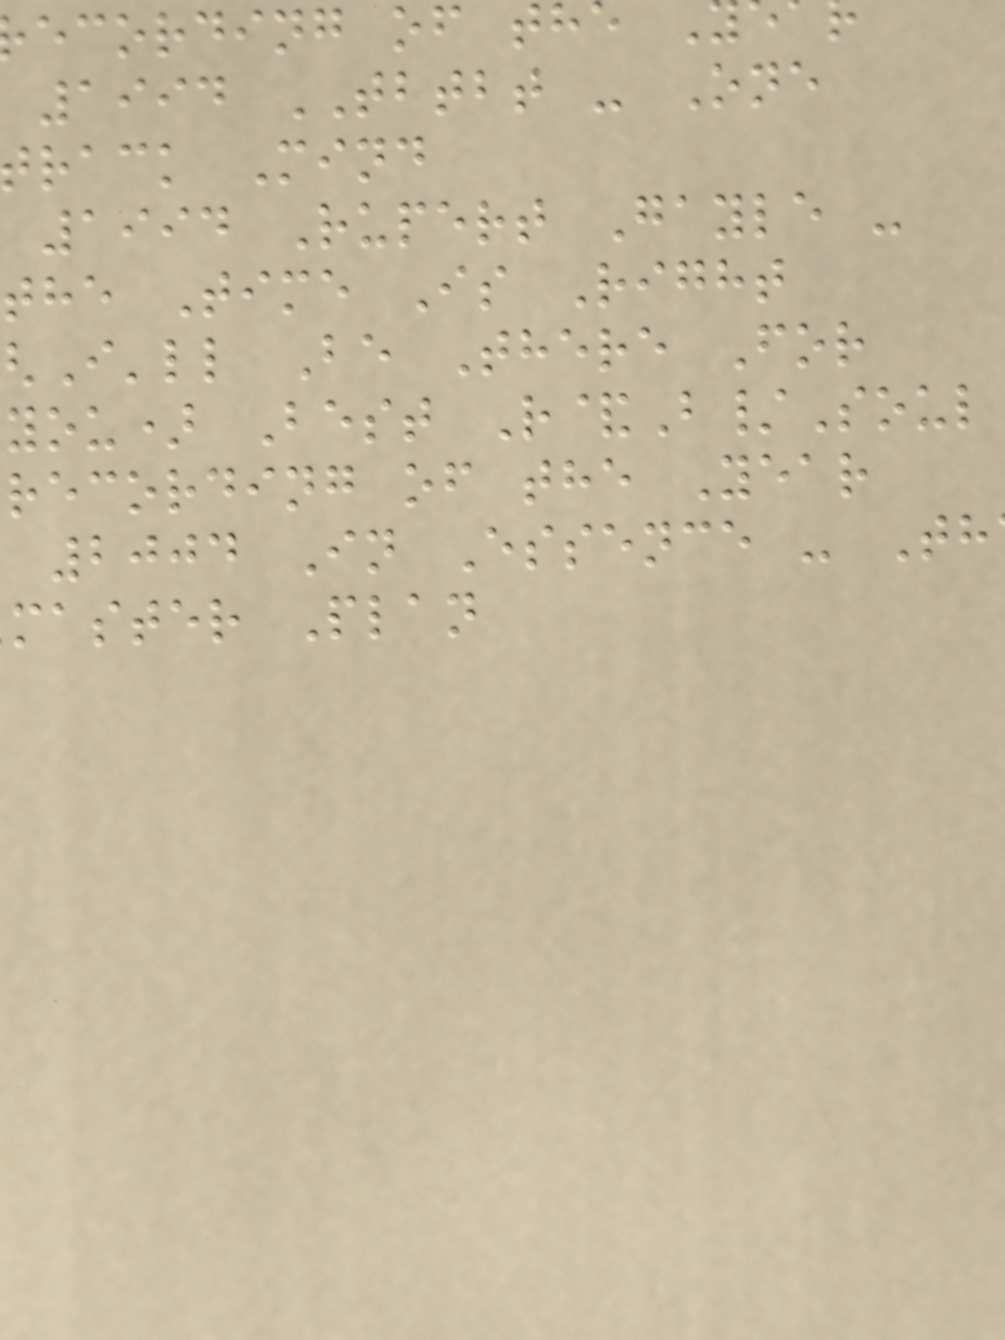ecording of th
1994 TBTBT - One
rack Mind
1994 Rupert Gayle -
the Time Is Right
I'll Be There For
you) Best R&B/Soul
recording of the Year
2004 In Essence - Th
master Plan
